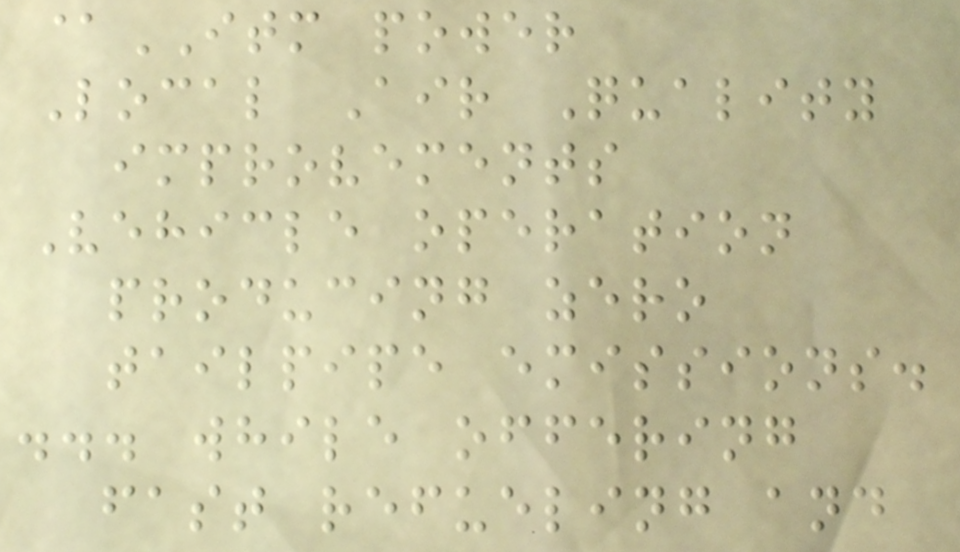@ITM power
Local Air Quality
improvements
Vehicle operation
producing zero
tailpipe emissions.
... while offering
fast refueling and
